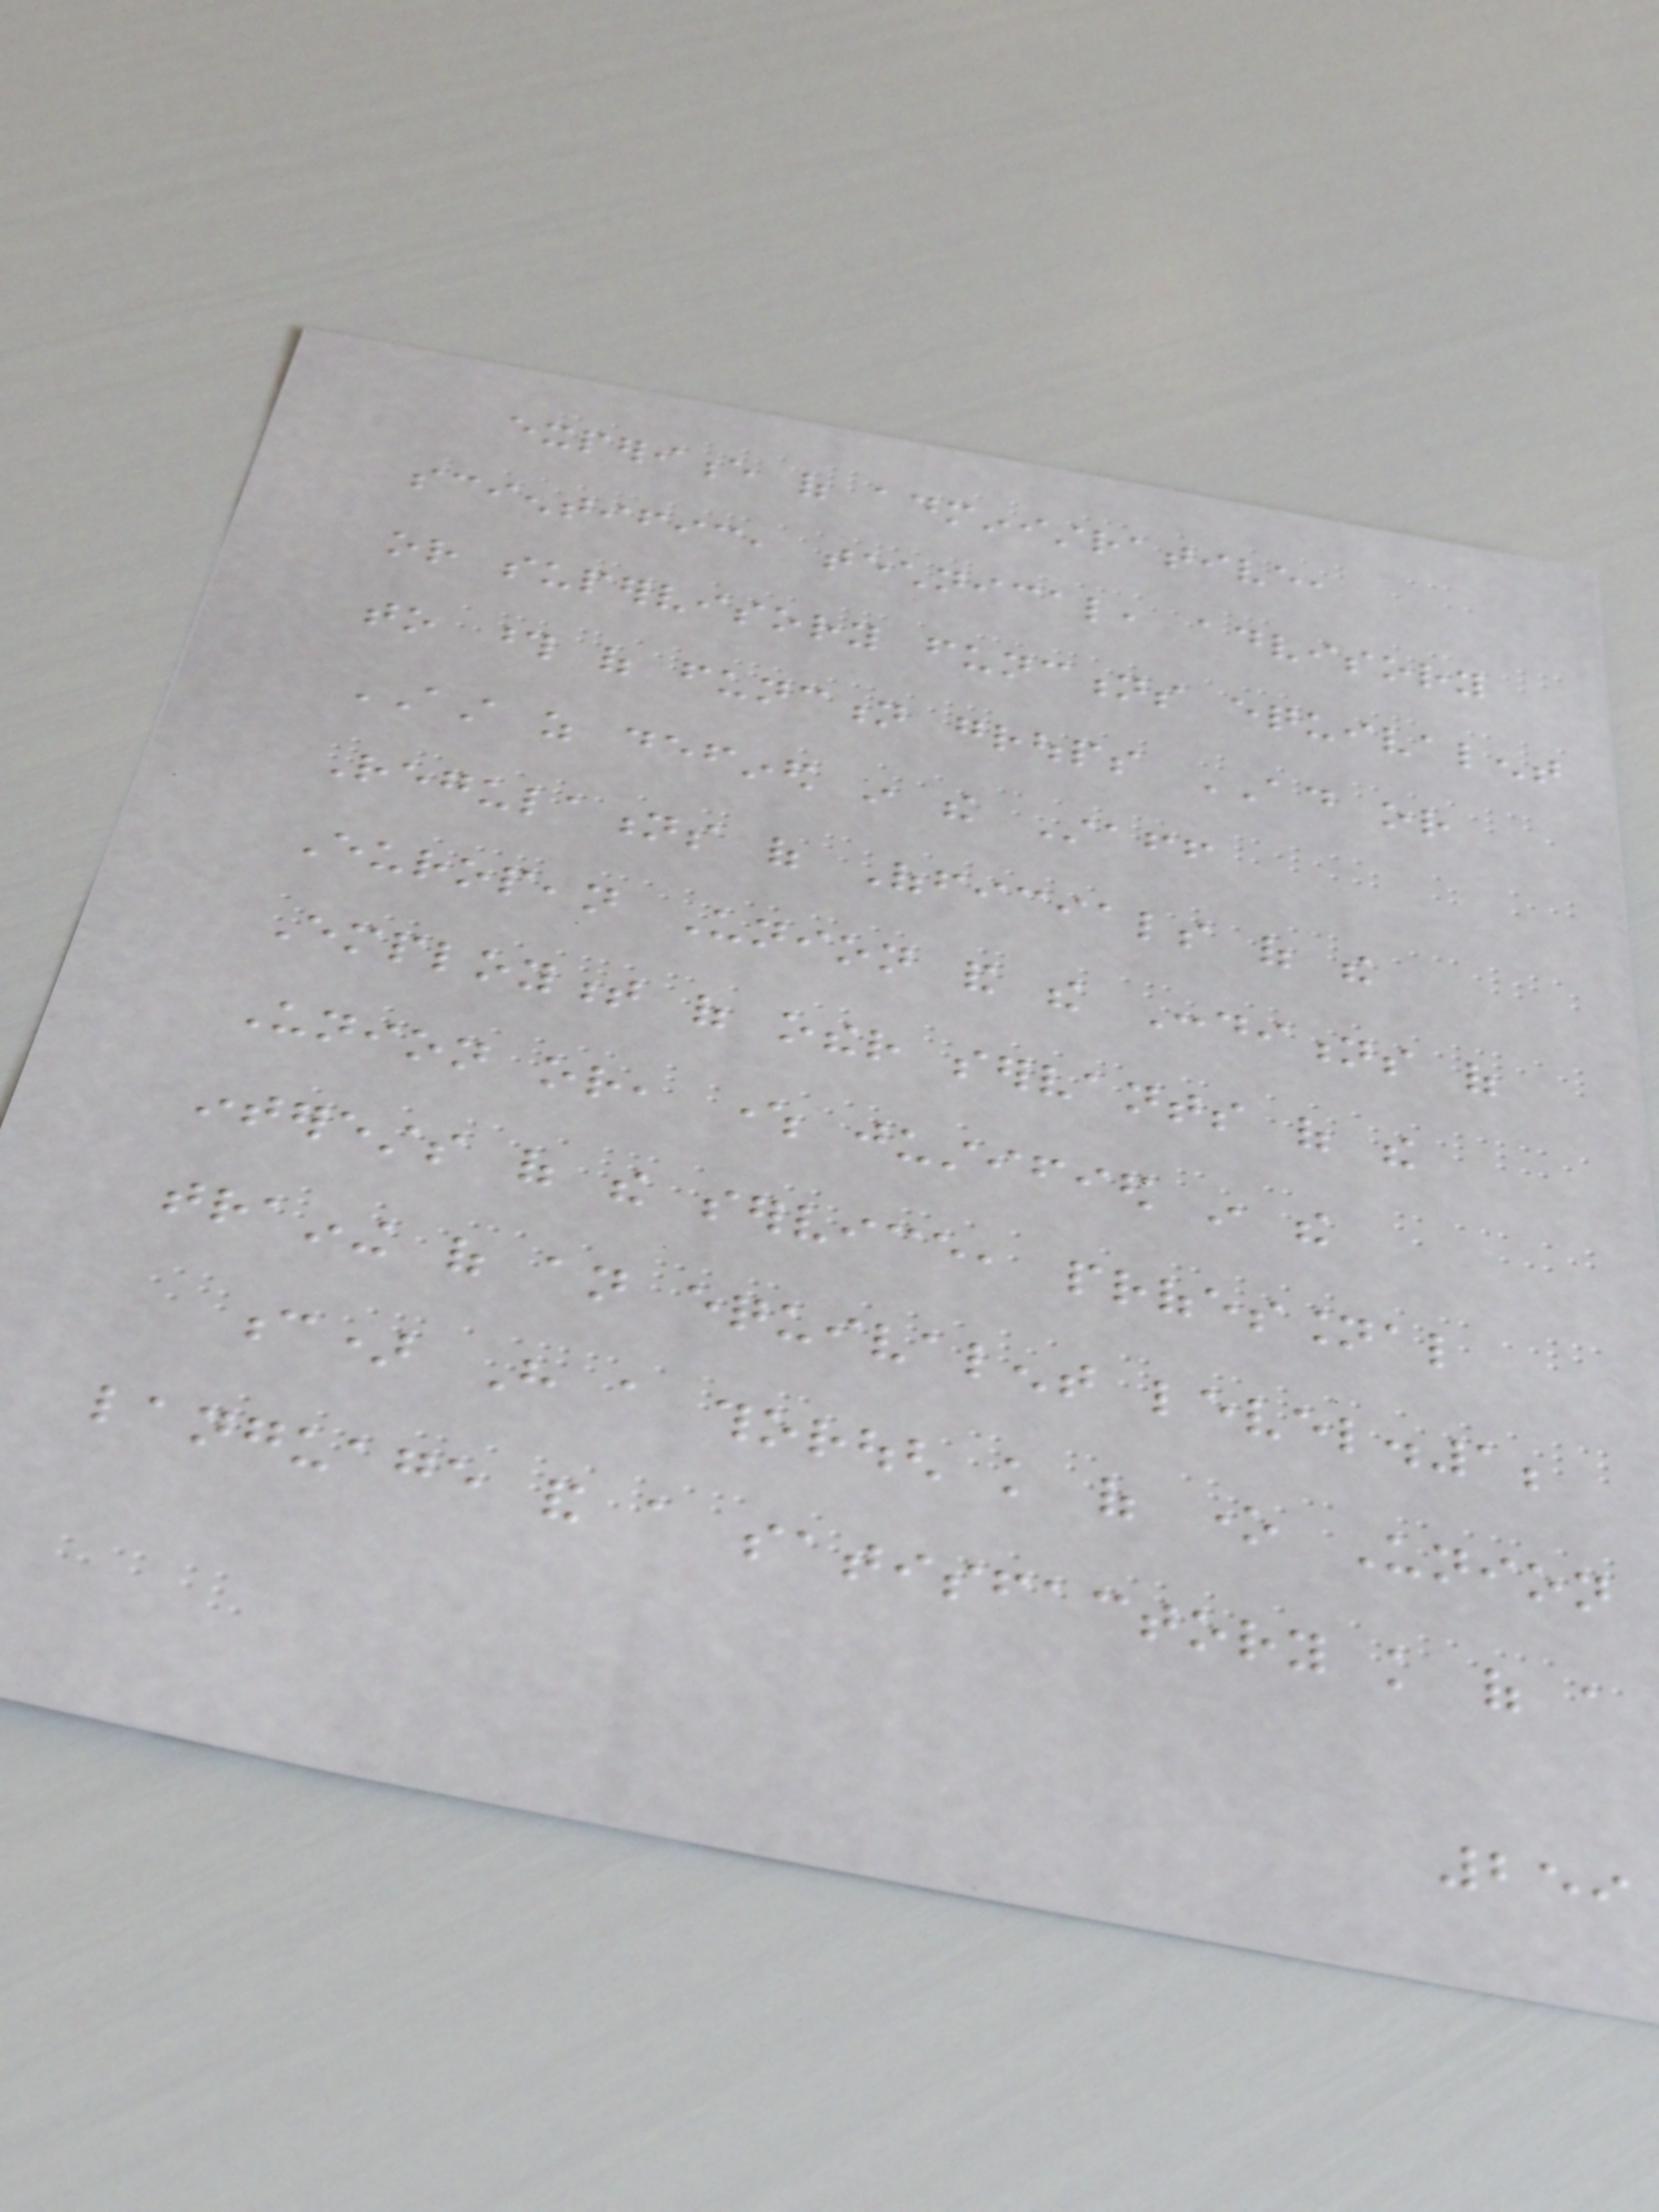experience of administrative,
scientific, technical, advisory
or supervisory functions equivalent
to those of function groups AD or
AST as defined in the Staff
Regulations of Officials of the
European Union and the Conditions of
Employment of other servants of the
Union or, where justified in the
interests of the service, professional
training of an equivalent level.1;
c) Have a thorough knowledge of one Union
language and a satisfactory knowledge of a
259
